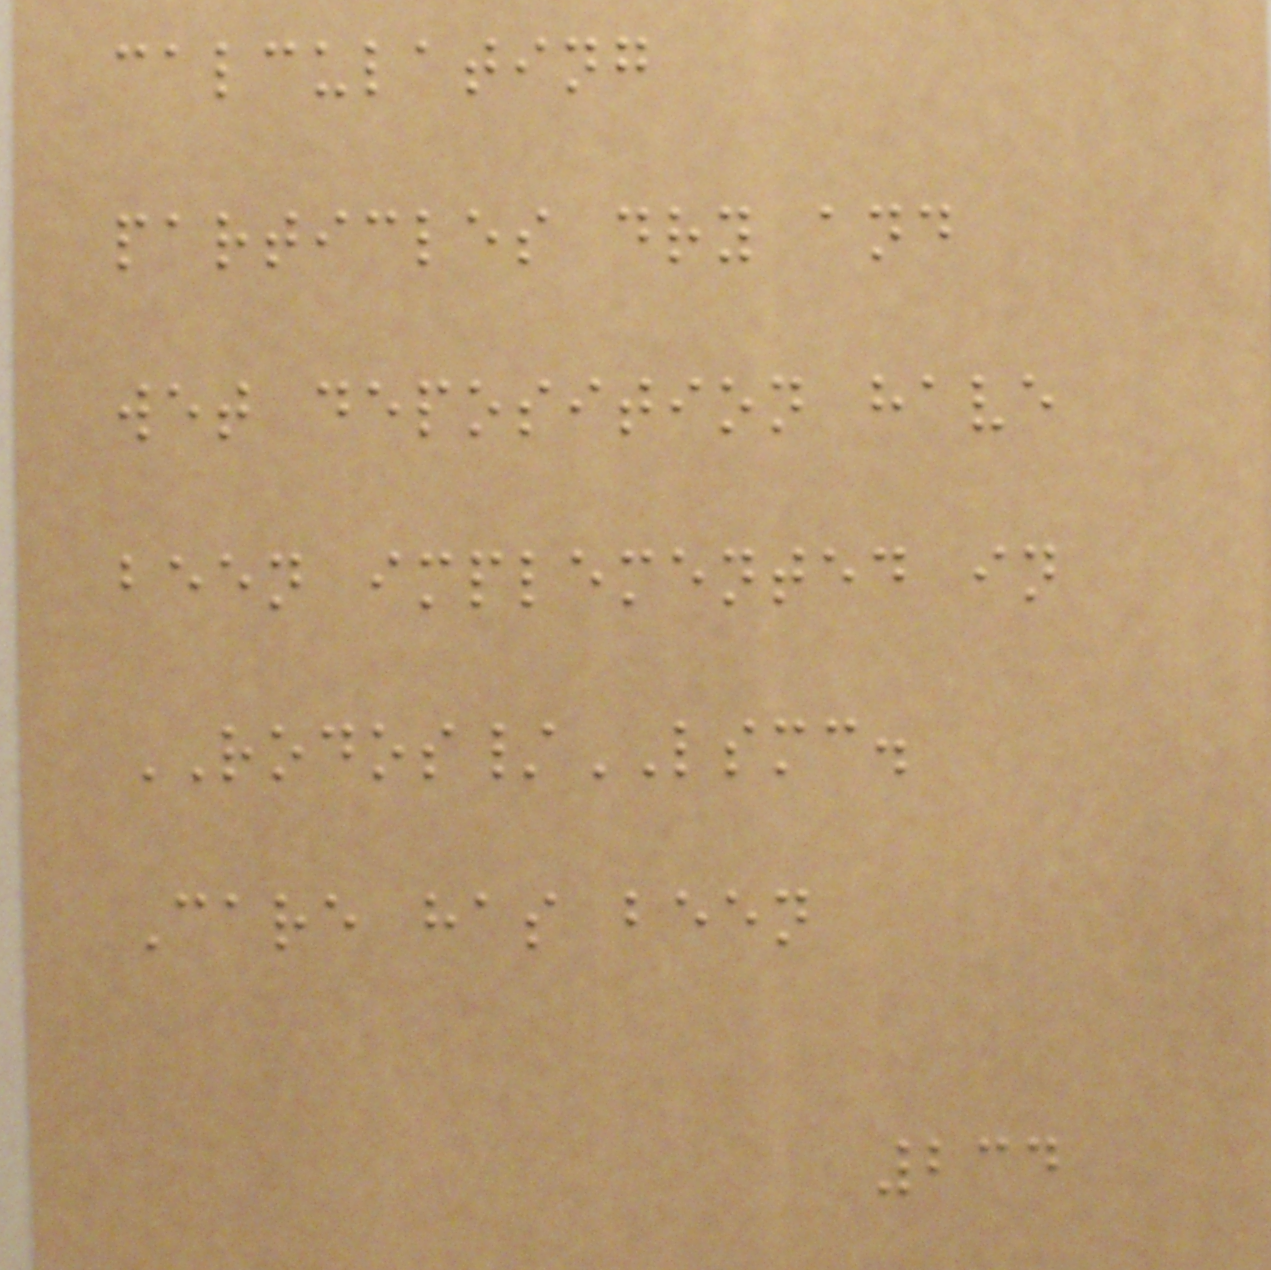calculating
particles dry and
wet deposition have
been implemented in
RODOS/LSMC.
Care has been
234
